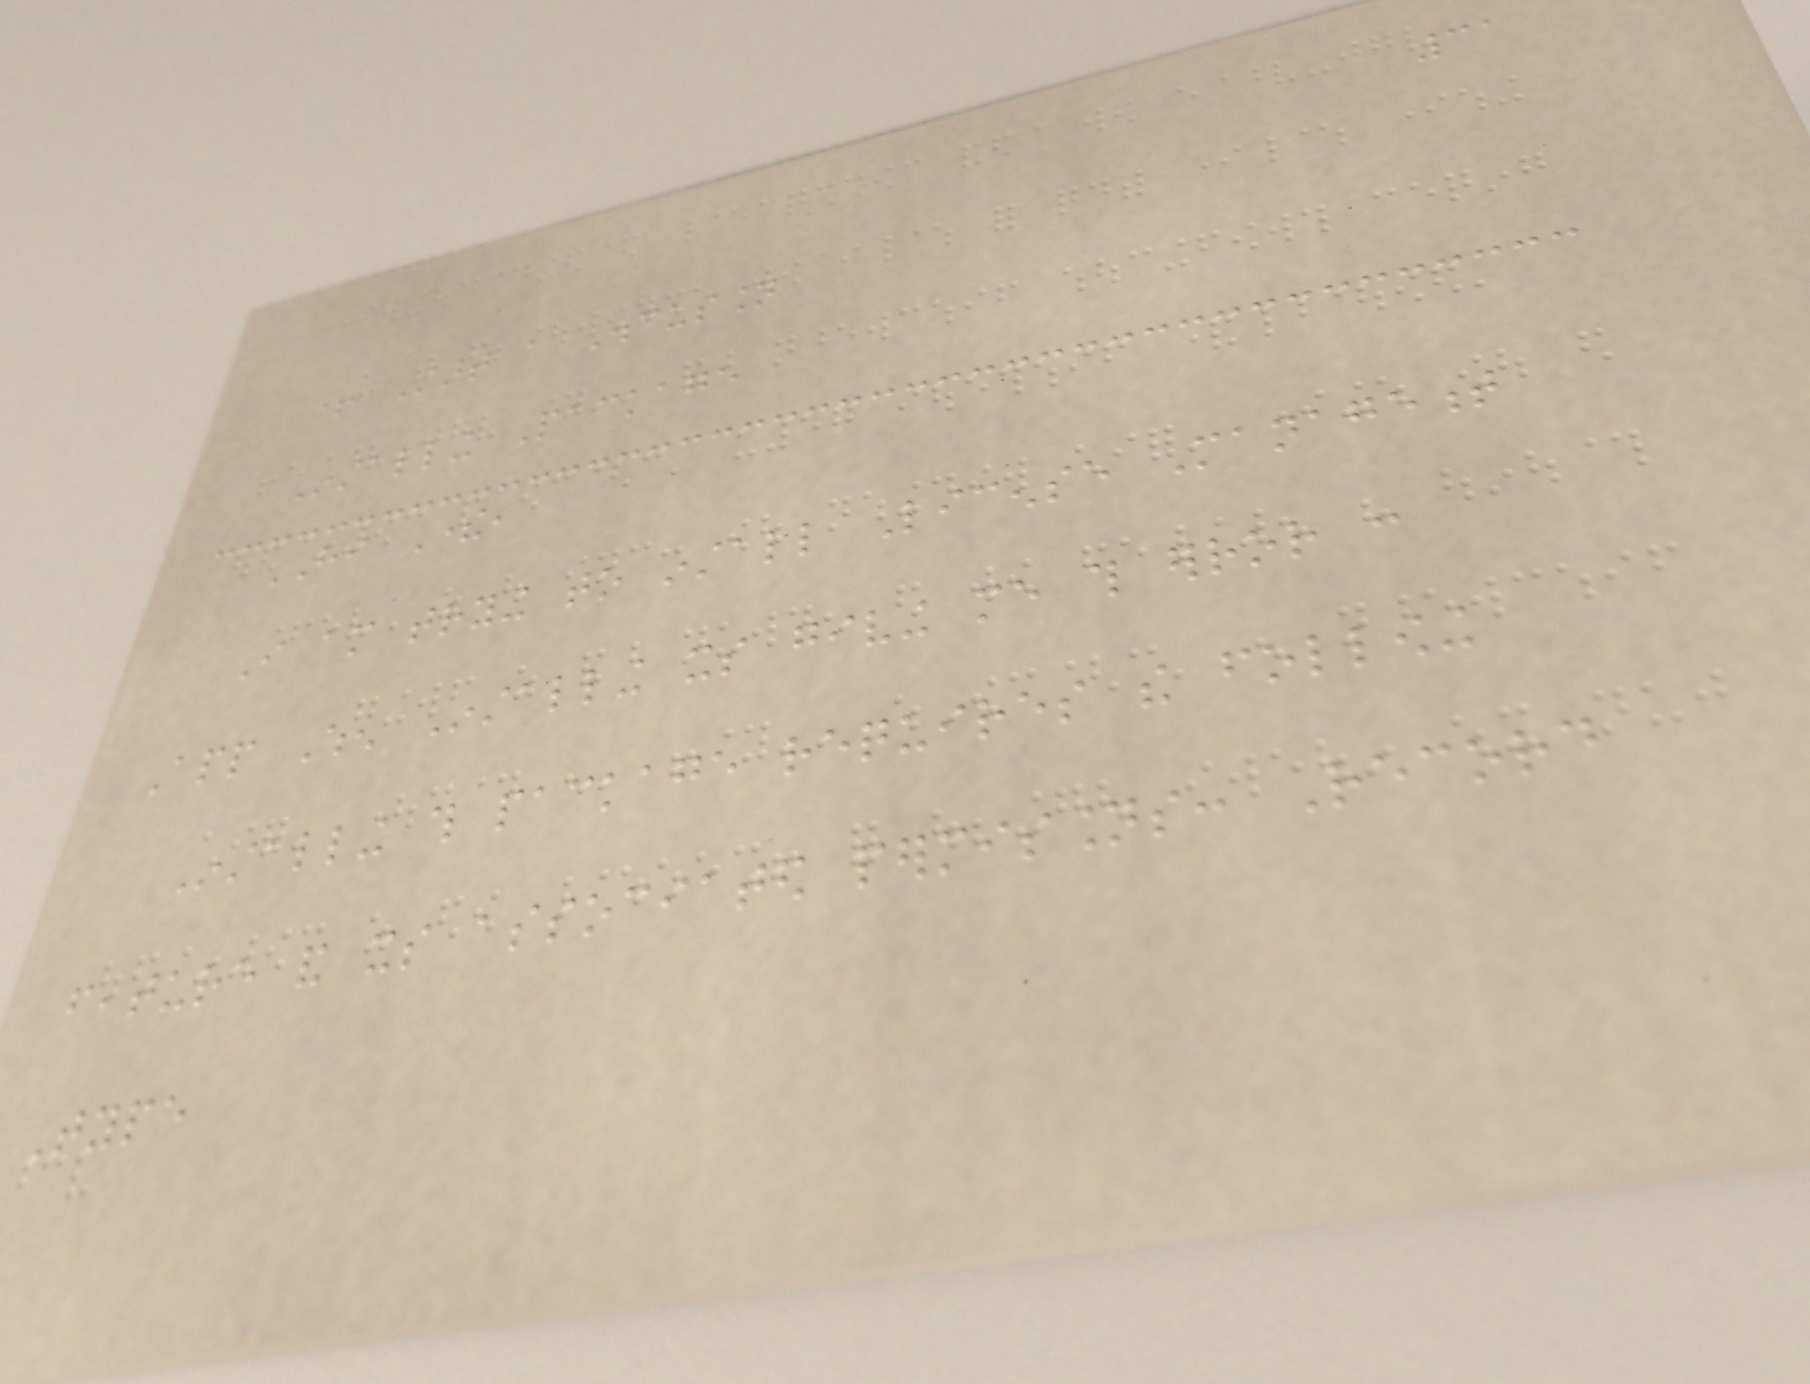31
+ Start a Discussion
Installing Package
HI There,
I am trying to install License Management
App When Installing its giving me this error :
Installing this package requires the following
feature and its associated permissions: Record
Type
